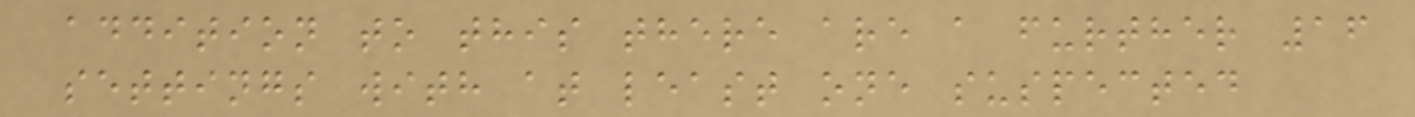addition to this there are a further 16
settings with at least one suspected
